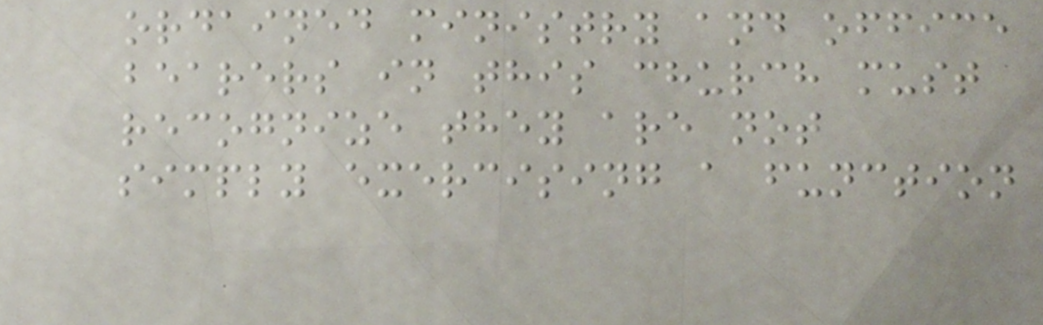ordained ministry and office
bearers in this church must
recognize they are not
simply exercising a function
